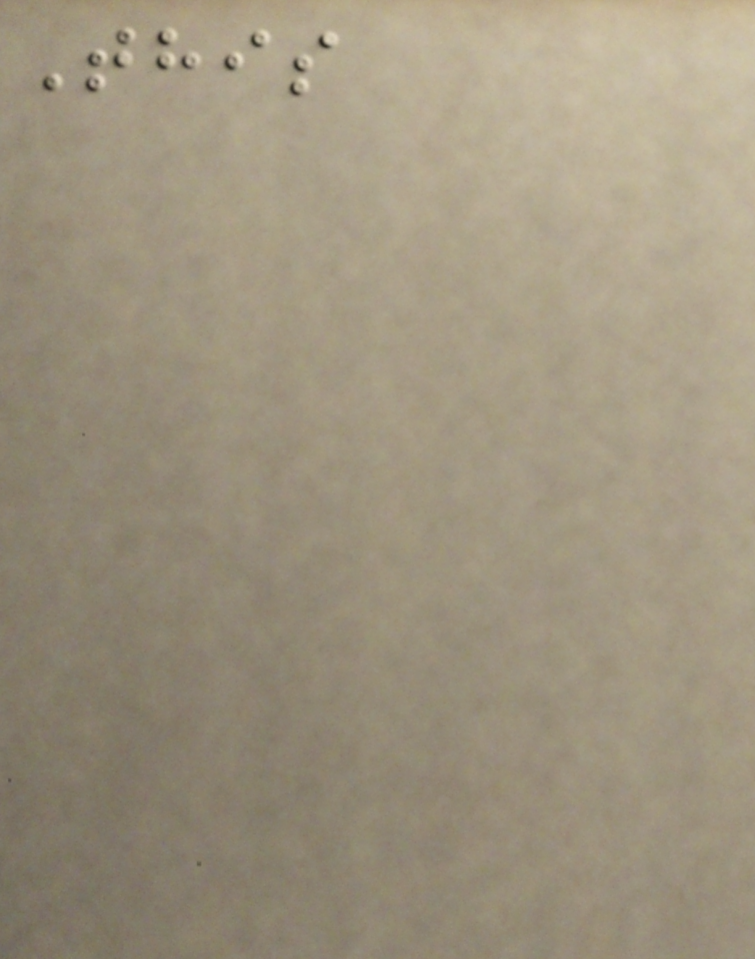This
